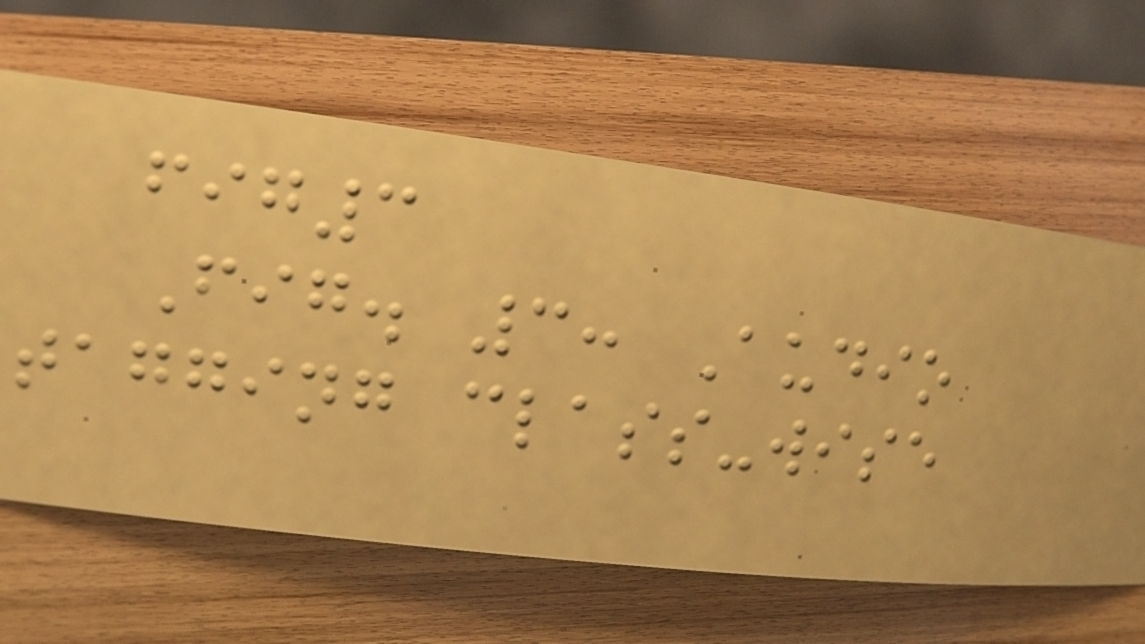fig3
Fig. 3: Audio
tagging class-wise
